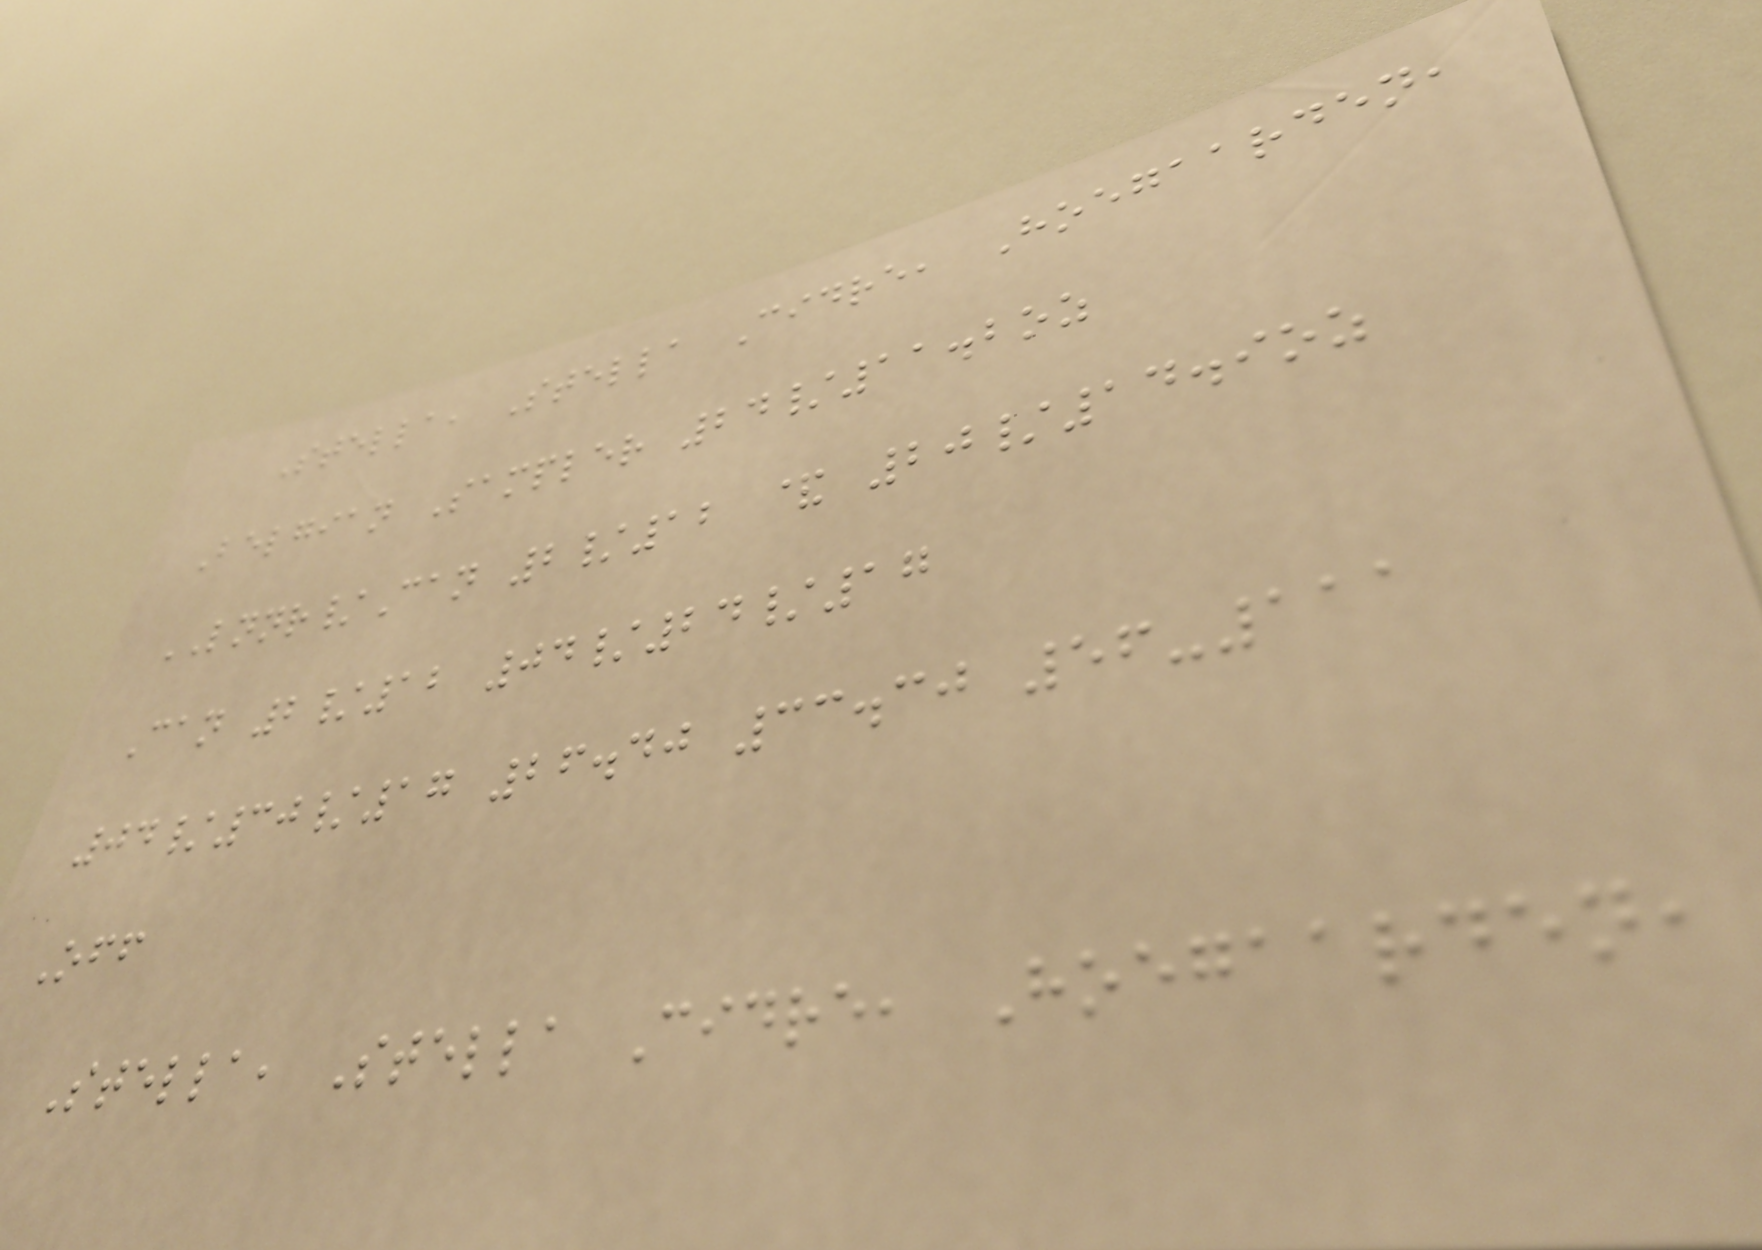Stella, Stella Cidre, Hoegaarden,
Belgian Sampler 24/11.2oz
LNNR/Can 2/12 & 20/14.9oz
Can 2/12 04/24/17
04/30/17 26.40 33.30 56-111
Off
Stella, Stella Cidre, Hoegaarden,
